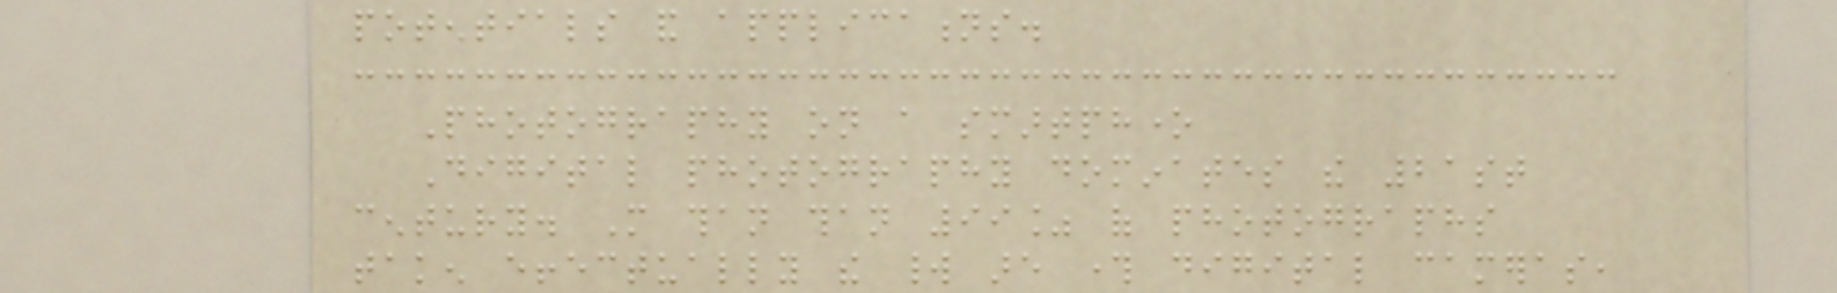potentials and applications.
Photography on a smartphone
Digital photography dominates the 21st
century. More than than 99% of photographs
taken effectually the world are through digital cameras,
